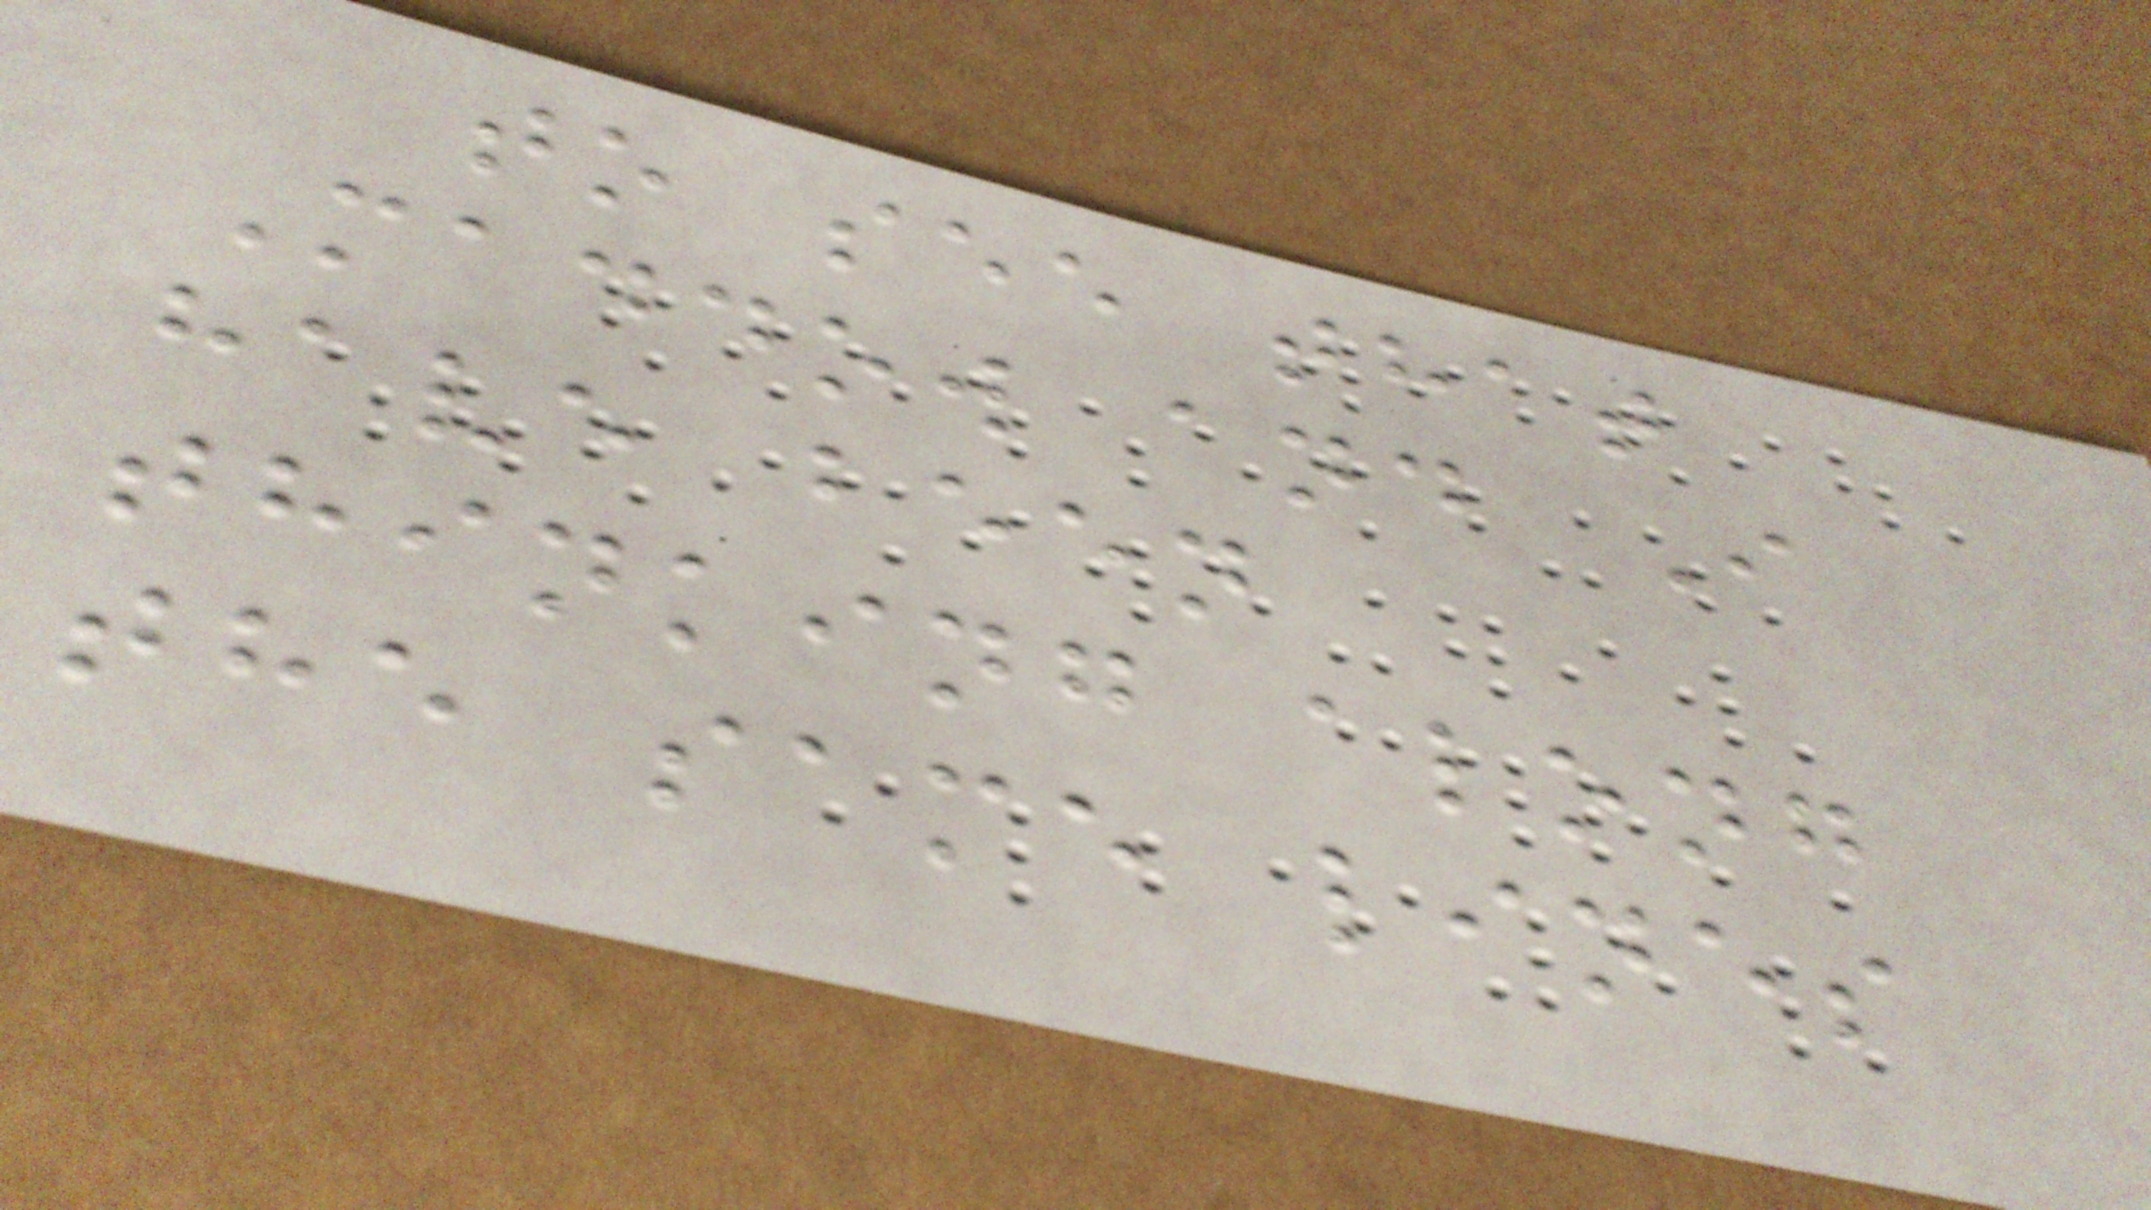to see that
Maddow and I
have been
thinking along
the same lines
